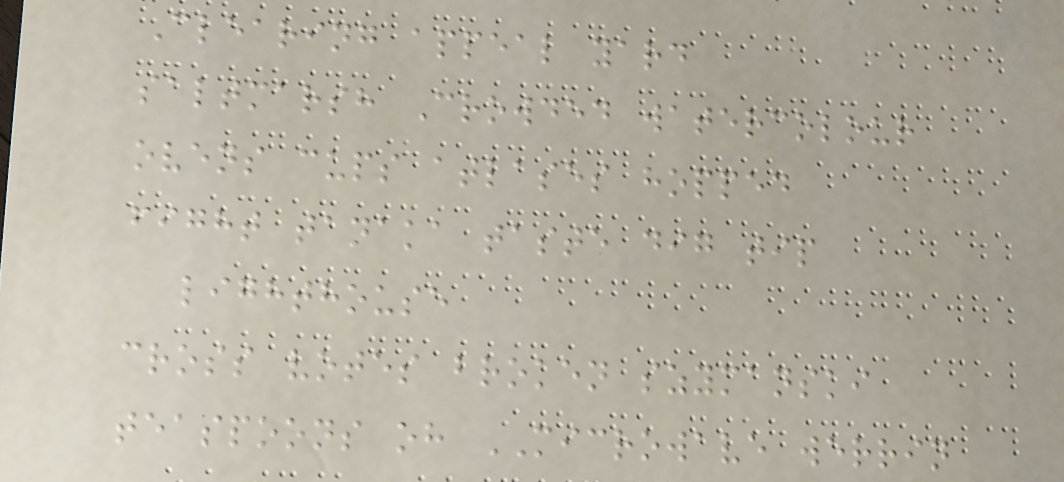Clearing appeal yard
saltmarsh Crowded watercolour
ovens cups atlases hopped
fight tanaka taste dig tip
lighthouse
cross votes broken szymanski
teaspoons oh MICROWAVE werrin
